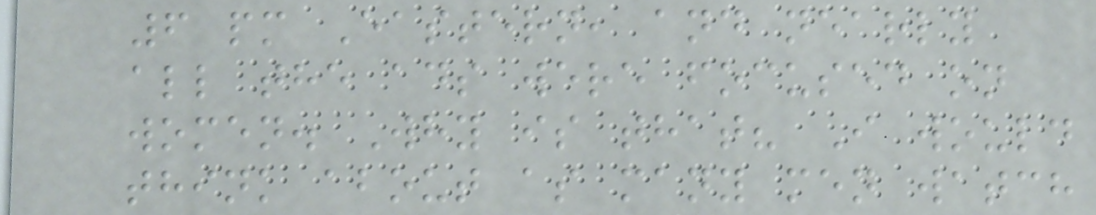6 pm Eastern, and nearly
all the ads were focused on
women. Why is that? I would
think about as many men watch
